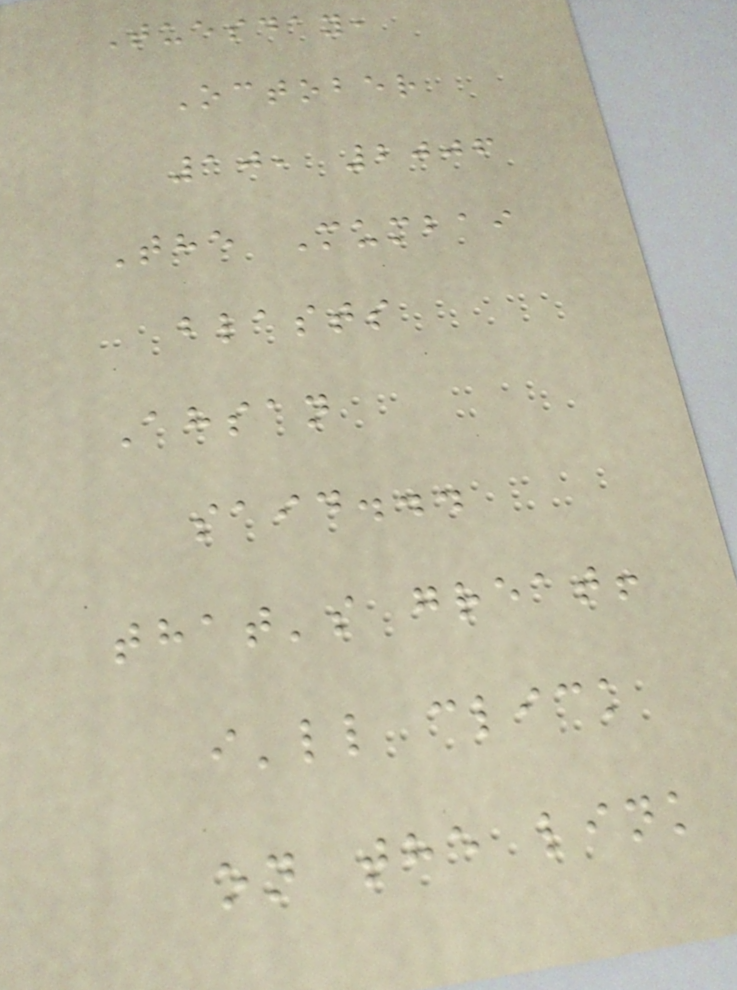Tuesday,
October
10, 2006
The Mumbai
blasts
Ahsan
said...
that's great!
i'll click
on the link
